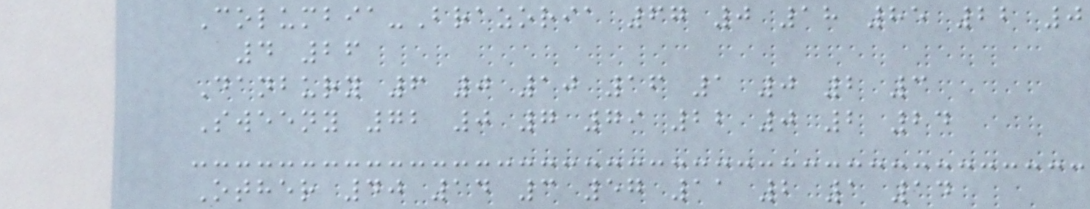Columbia-Brazoria 67 0 18 85 22 0
4 26
Danbury 6 0 10 16 1 0 2 3
Sweeny 72 0 7 79 22 0 2 24
Other 40 14 3 57 11 2 1 14
